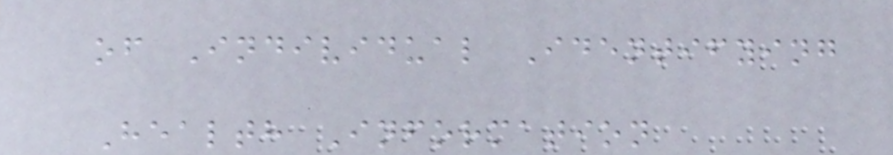of Individual Identifying
Health Information
